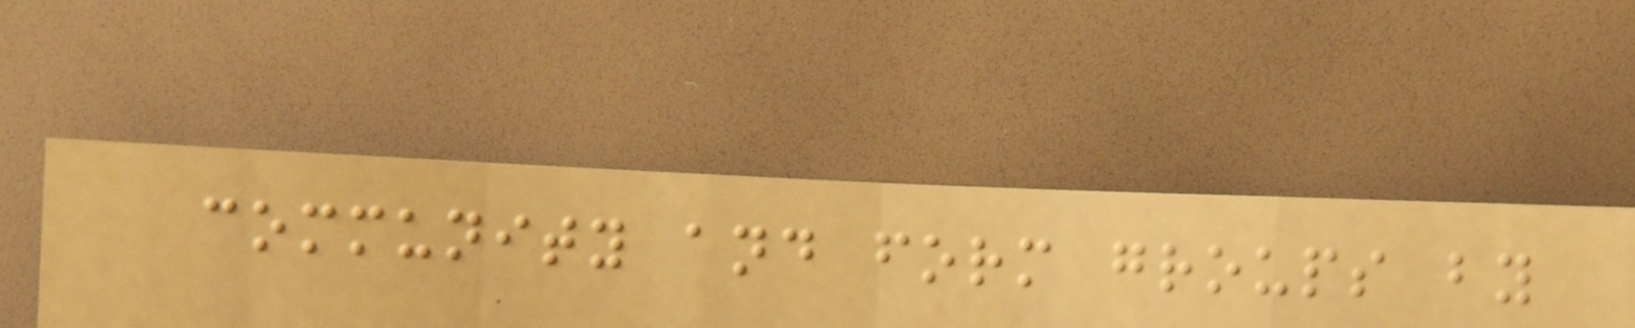community and form groups by
